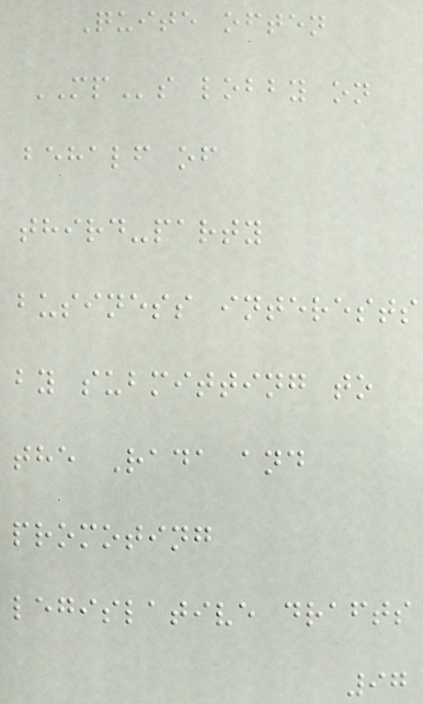Quite often
MPs lobby on
behalf of
third-party
business interests
by submitting to
the Rada and
promoting
legislative drafts
97
